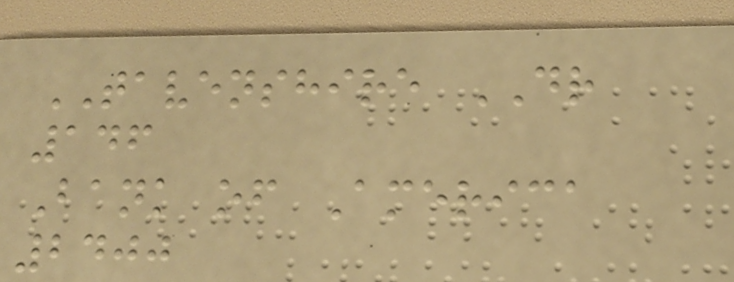TAVENSHIRE DR
146
Bank of America
2400
